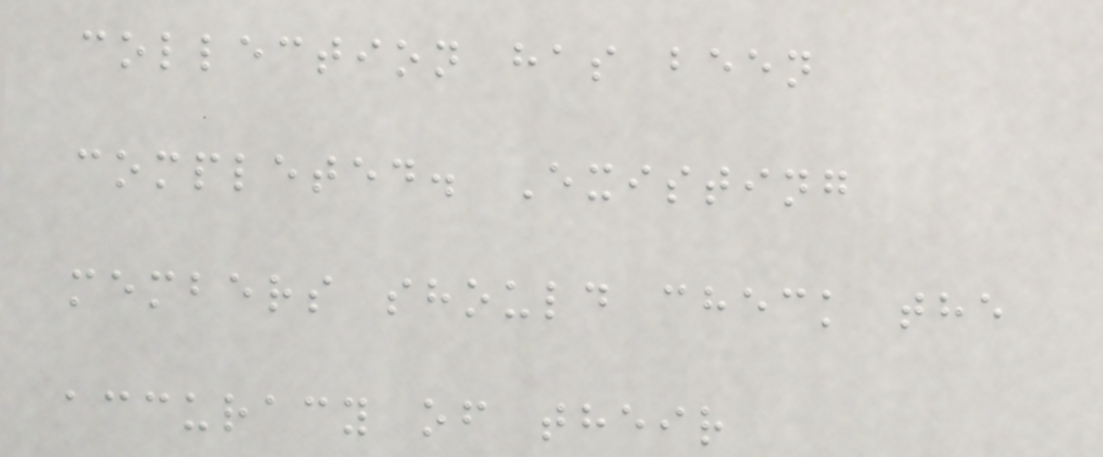collection has been
completed. Existing
members should check the
accuracy of their
